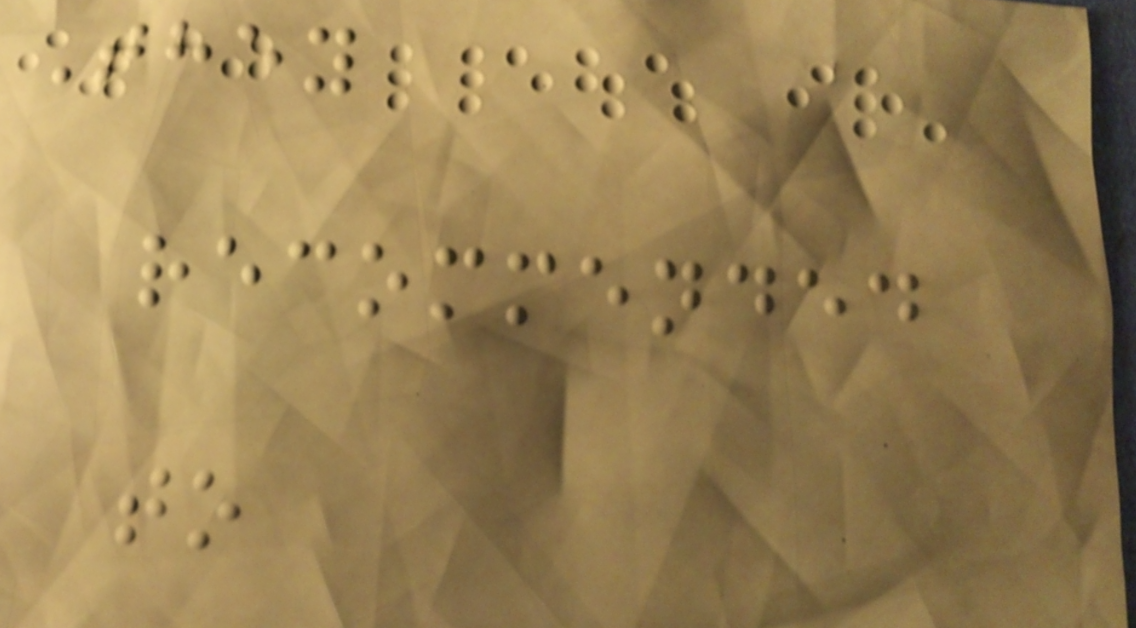They
recommended
to
